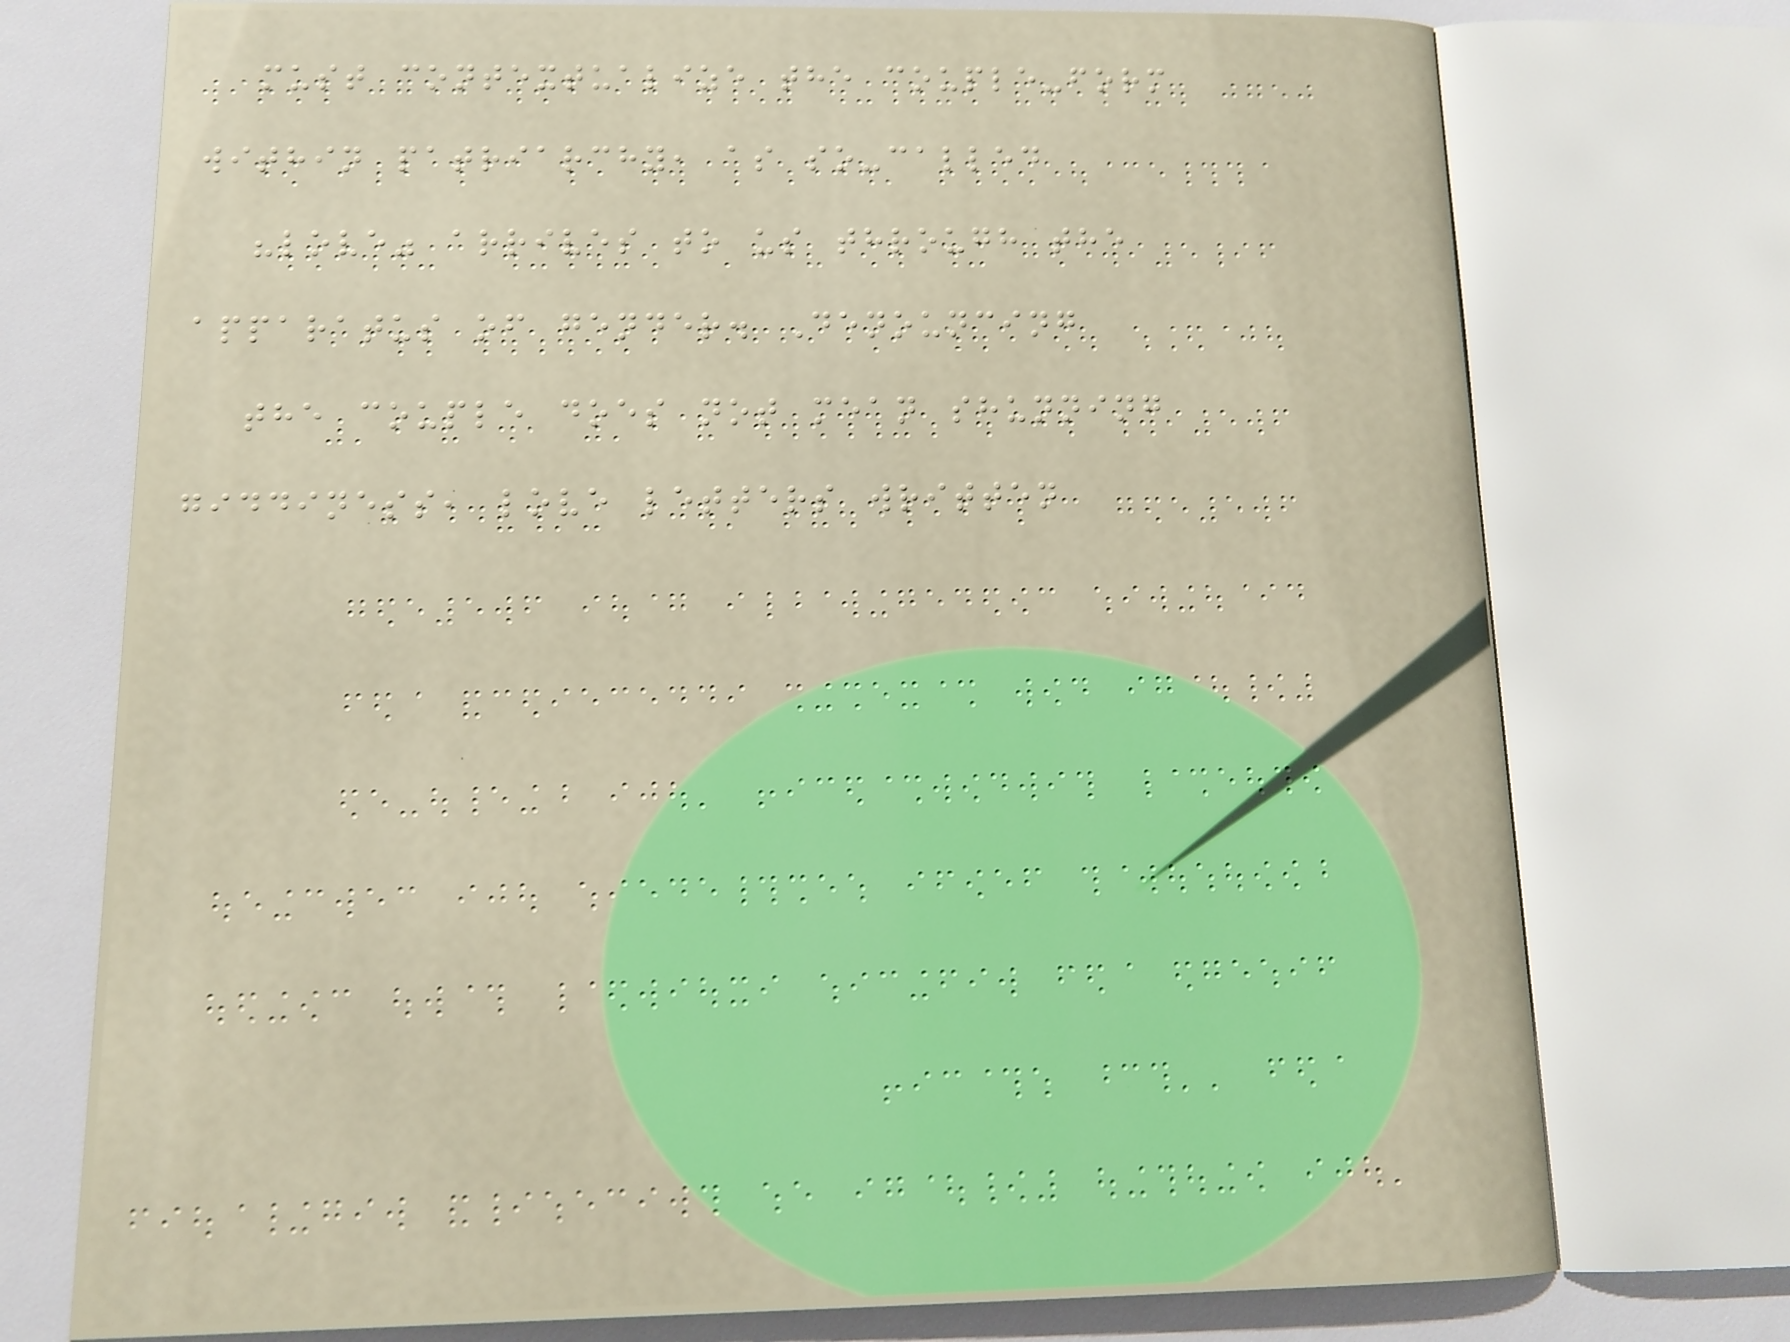must contextualize the couple-form
within patriarchy, as so-called
"love" arrives to us through the
apparatus of gender. Denouncing
the couple does not mean shunning
giddiness, love letters written
